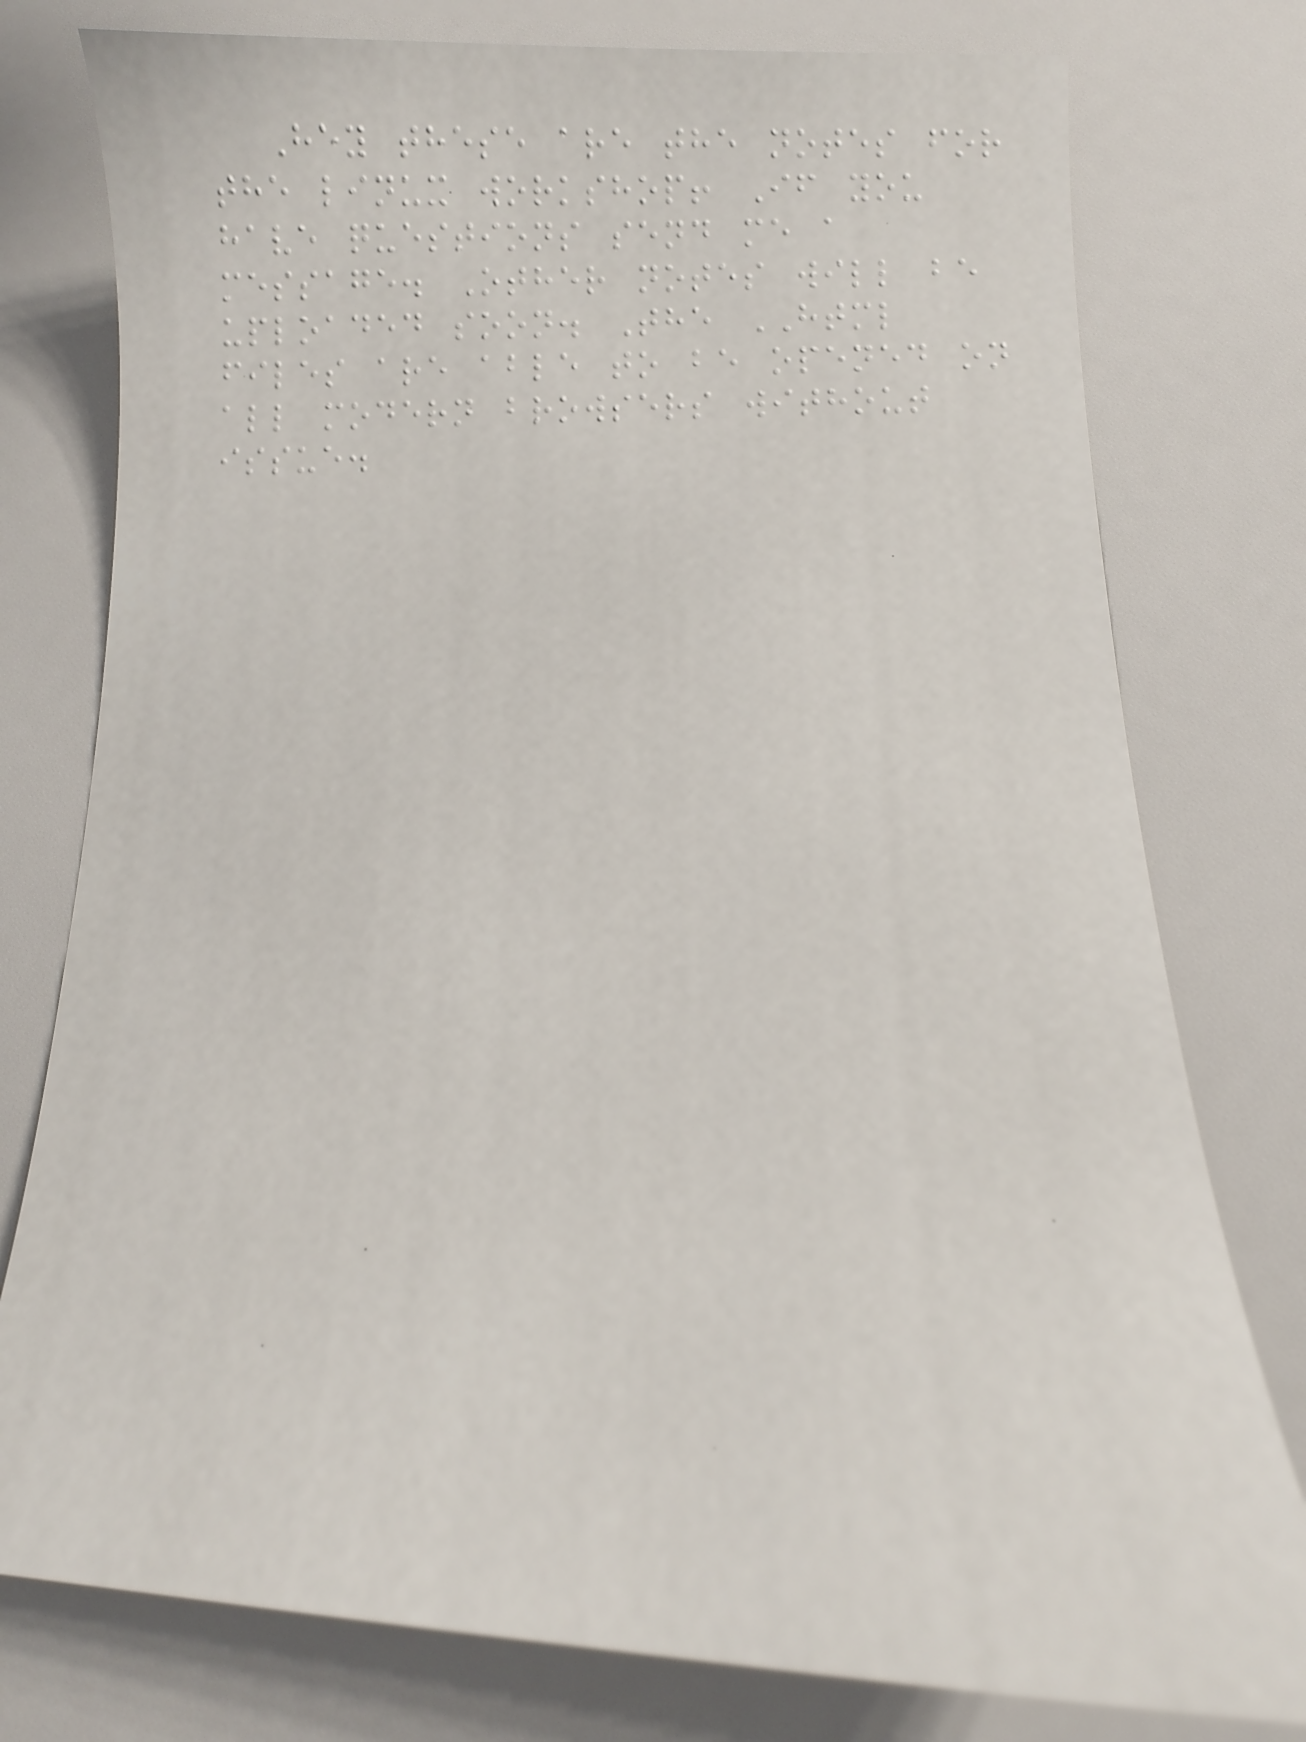Hey these are the notes for
the linux workshop! If you
have questions send me a
message. Other notes will be
uploaded soon. The HTML
files are able to be opened on
all modern browsers without
issue.
